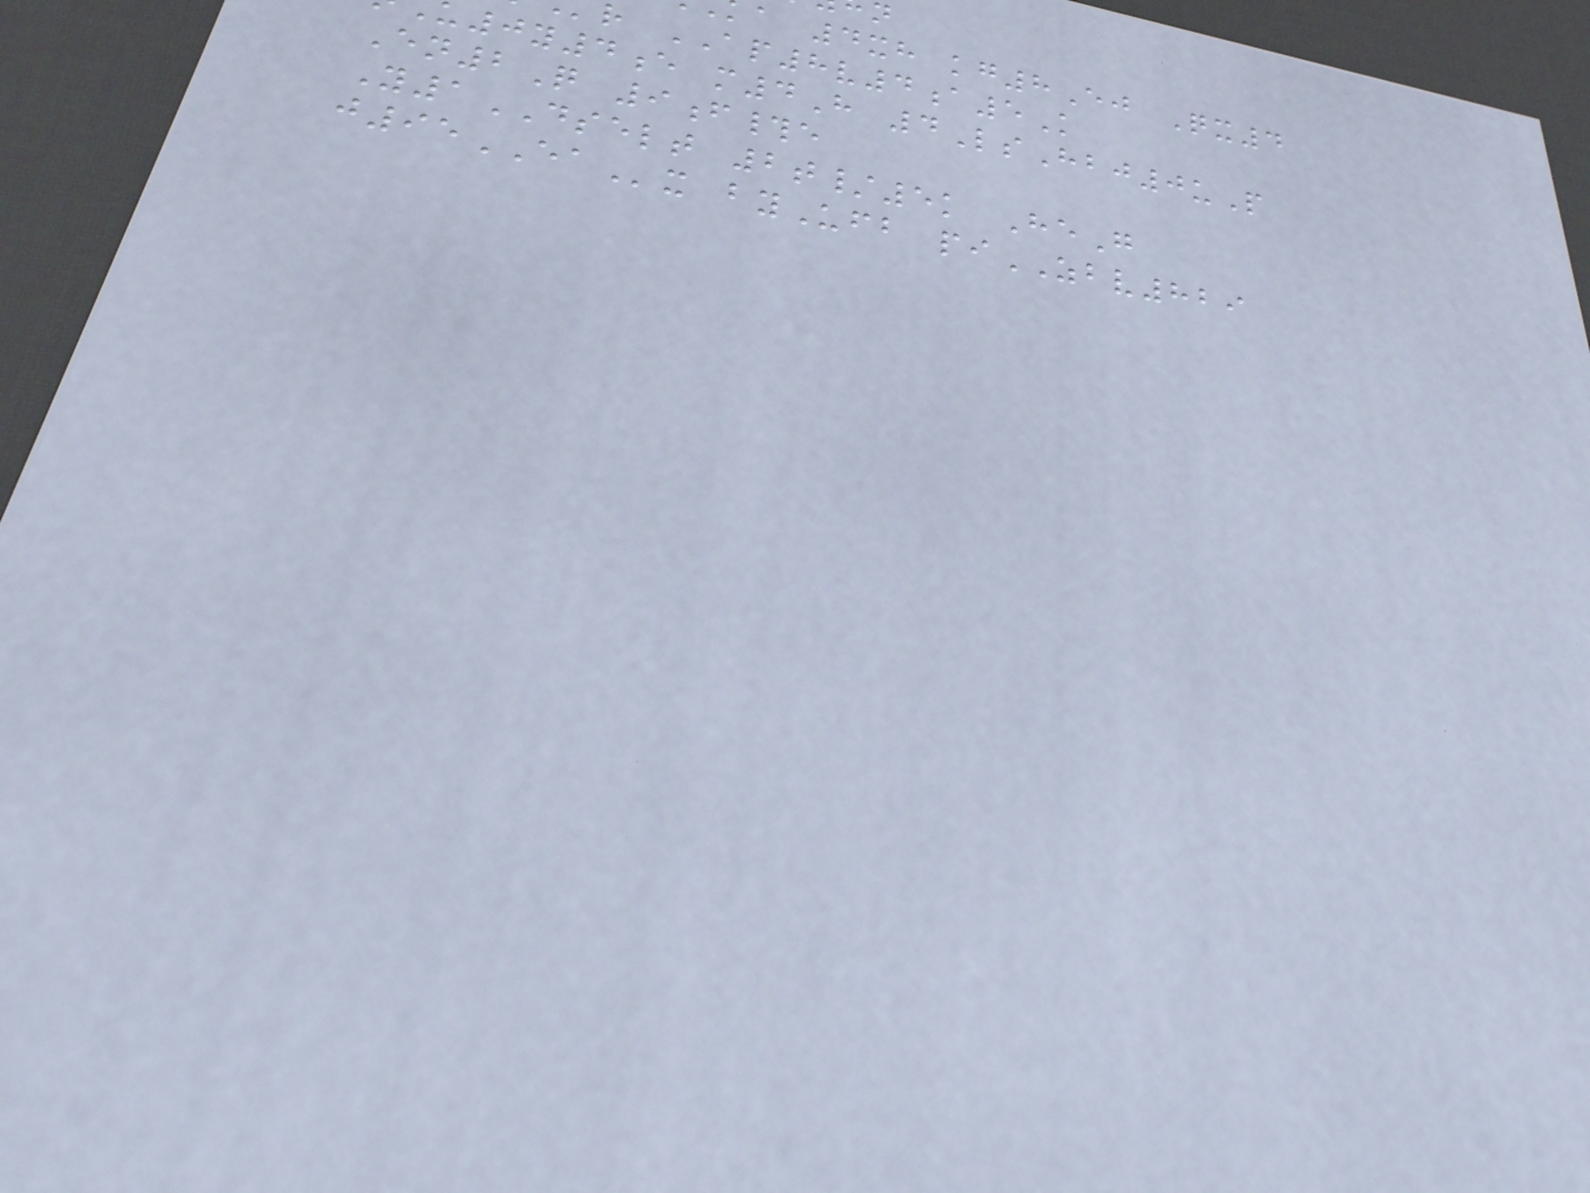a 4xh kg8Ej Qx4
r AP8v4a5K
0y4e m4H 4LsHbj0uP
En2Q 9f#e
Y1DSELT 2t/5k HeG
j95EAx byUfb piZBV829
